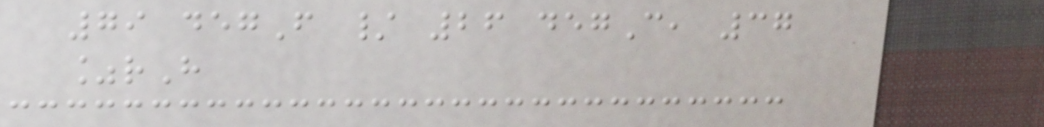79 degF / 26 degC, 37
%rH
